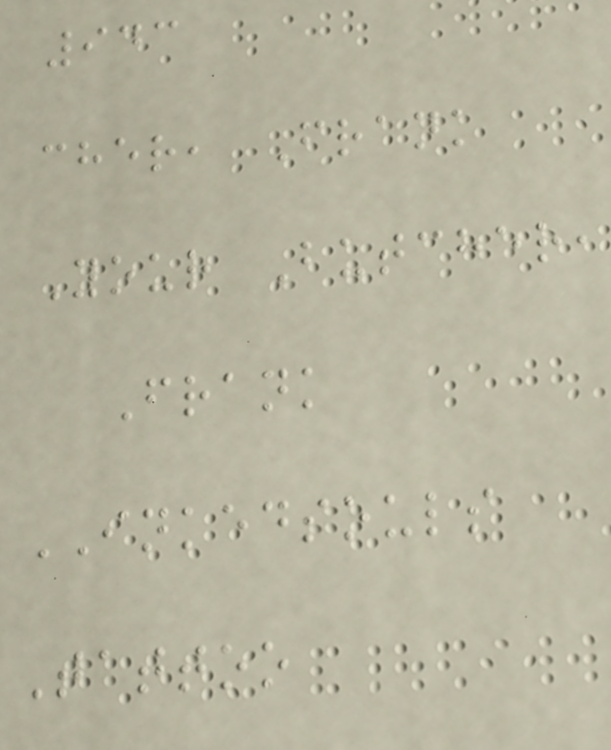943
cher, Frank
Your Butcher,
Frank
INKEDSOULS
Tattoo
